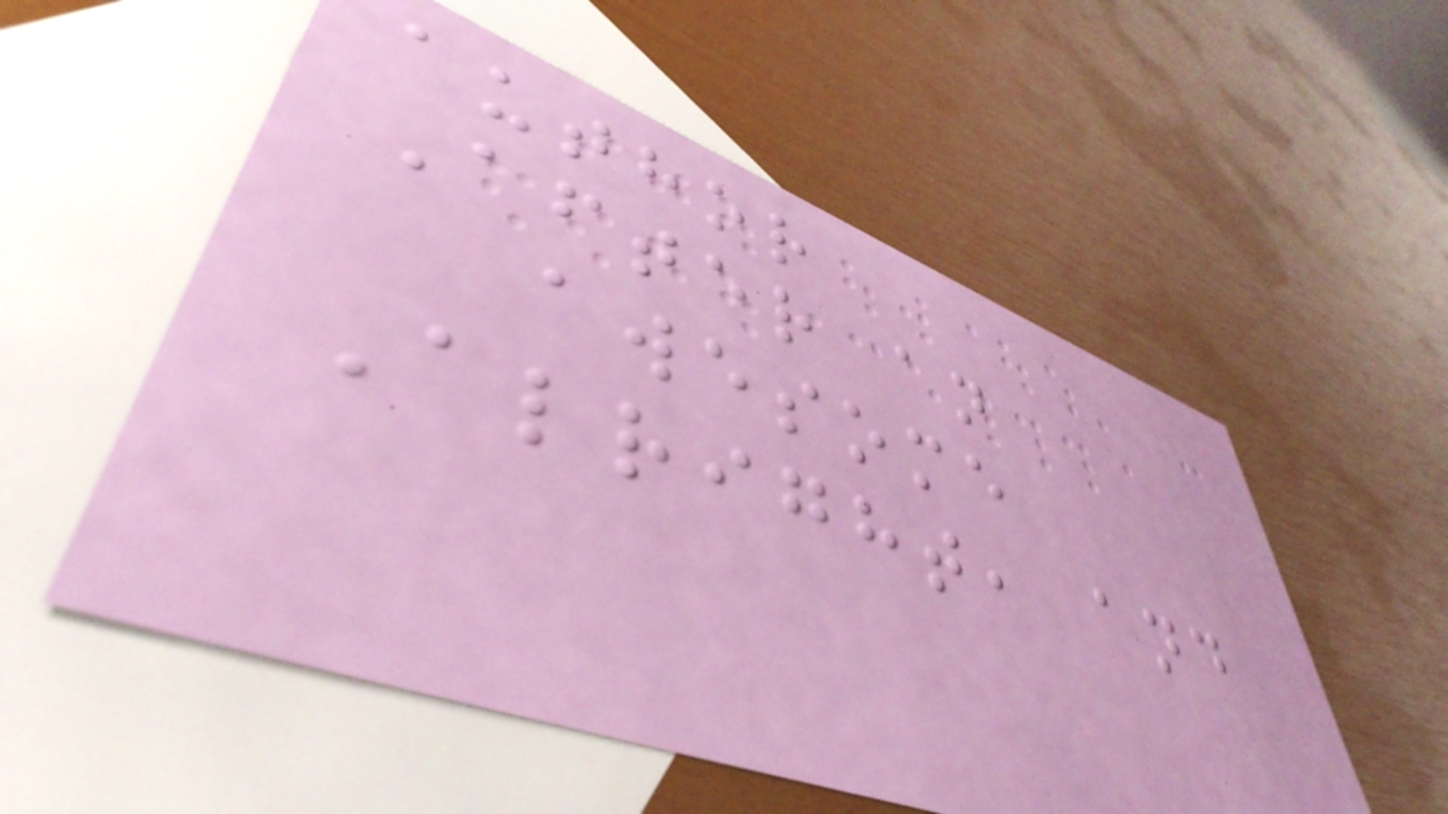author
After an
awesome
Alright, and
